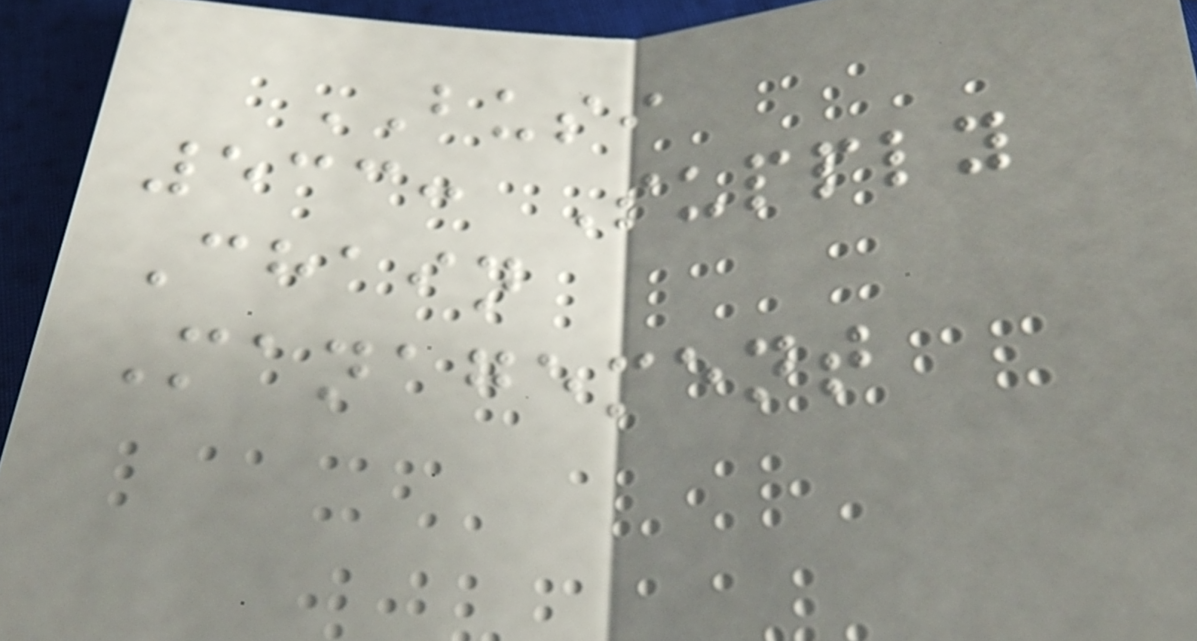BUSI
533: Supply
Chain
Management
